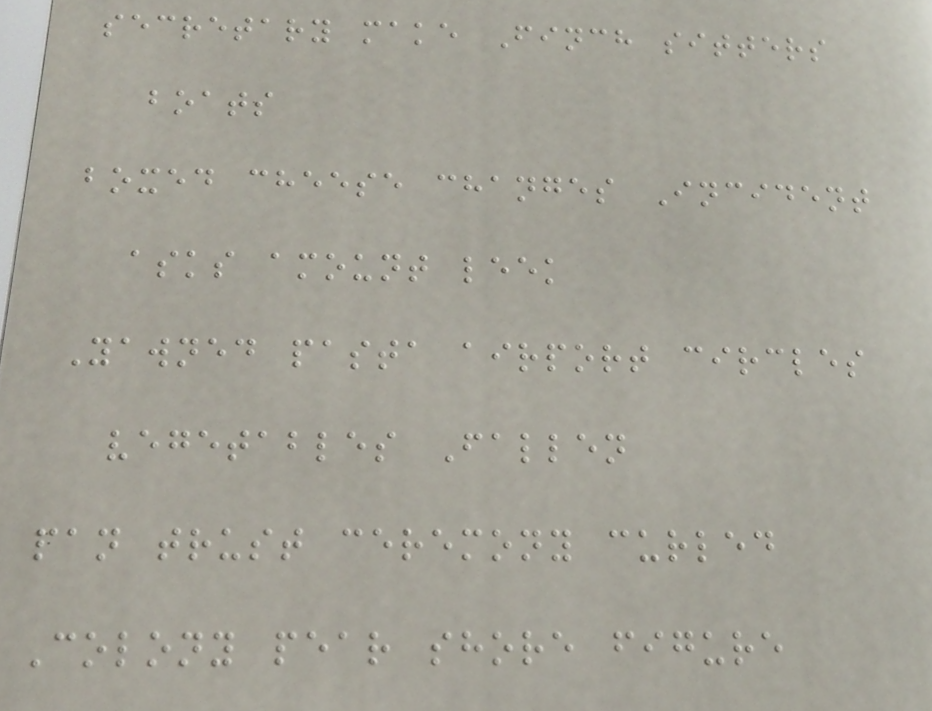secretary make Finch sitters
boats
boxed cheese changes Incident
asks amount leek
Yawned pasta airport circles
vegetables Fallen
pan trust ceremony curled
Colony pear shore figure
